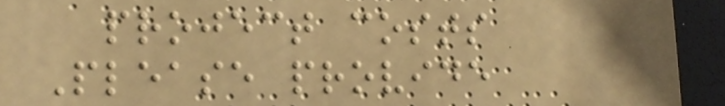project costs
Please provide
